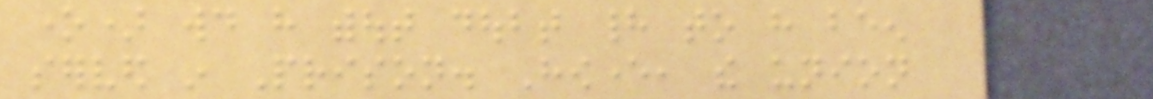one) would have without doubt had to have been
served in Prison. However, the union
